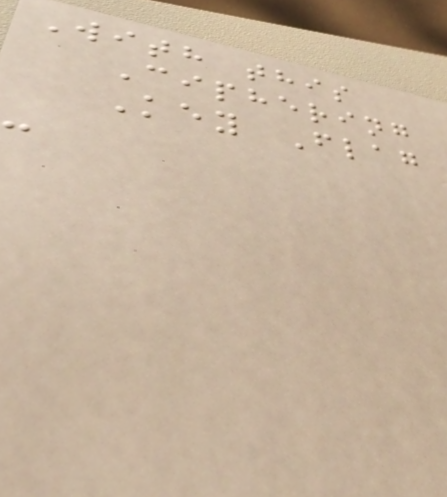With this
Ciphering
Key Flag
-
